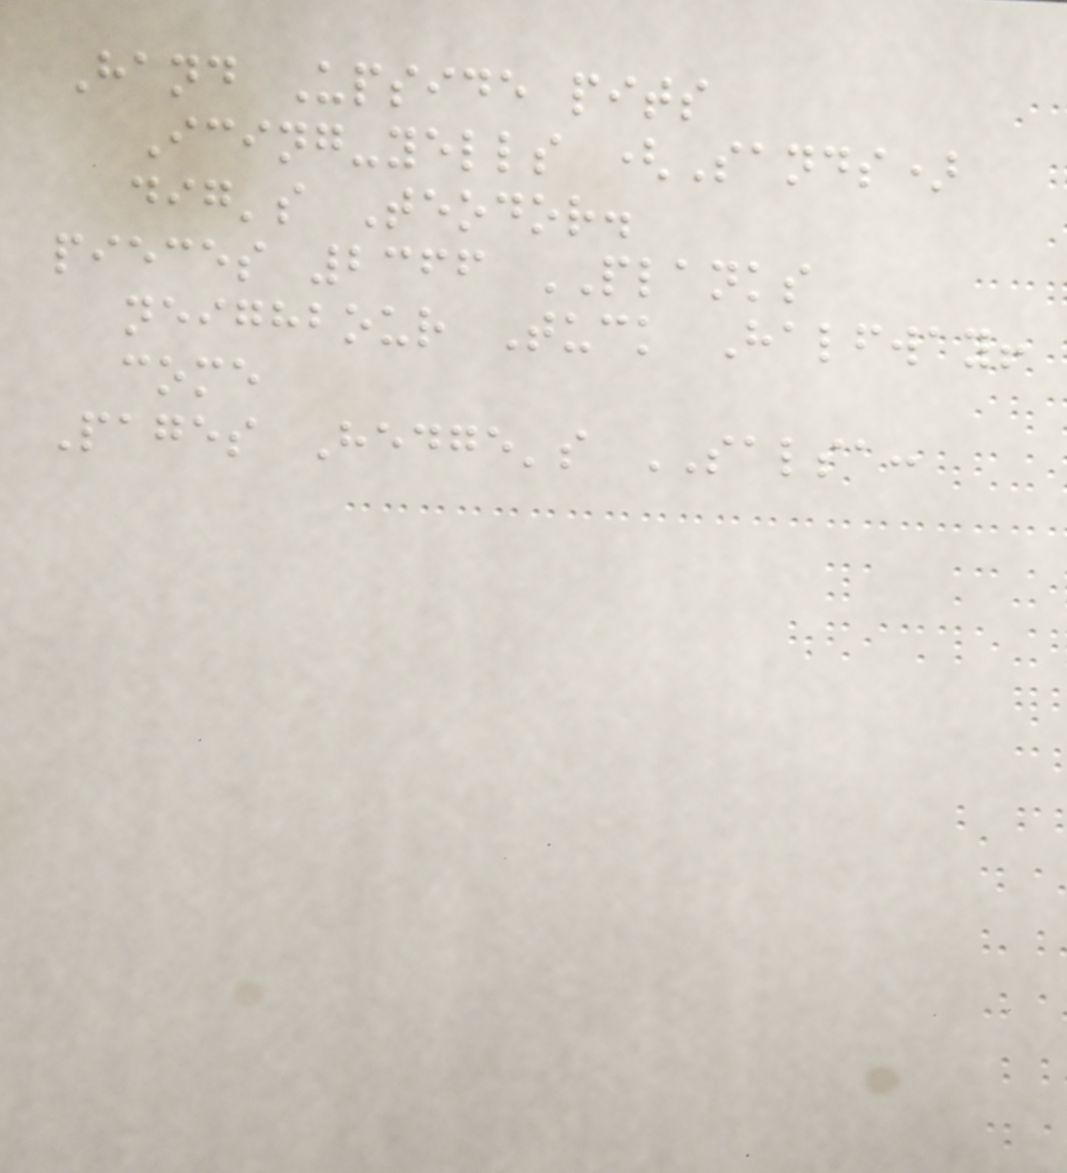Hand Upside pits
Icing-yells (Sands)
dig's Teodor.
pieces 2366 PLANKS
neighbour Tuck Halfway!
come
Pages Hedge's SALSA:
